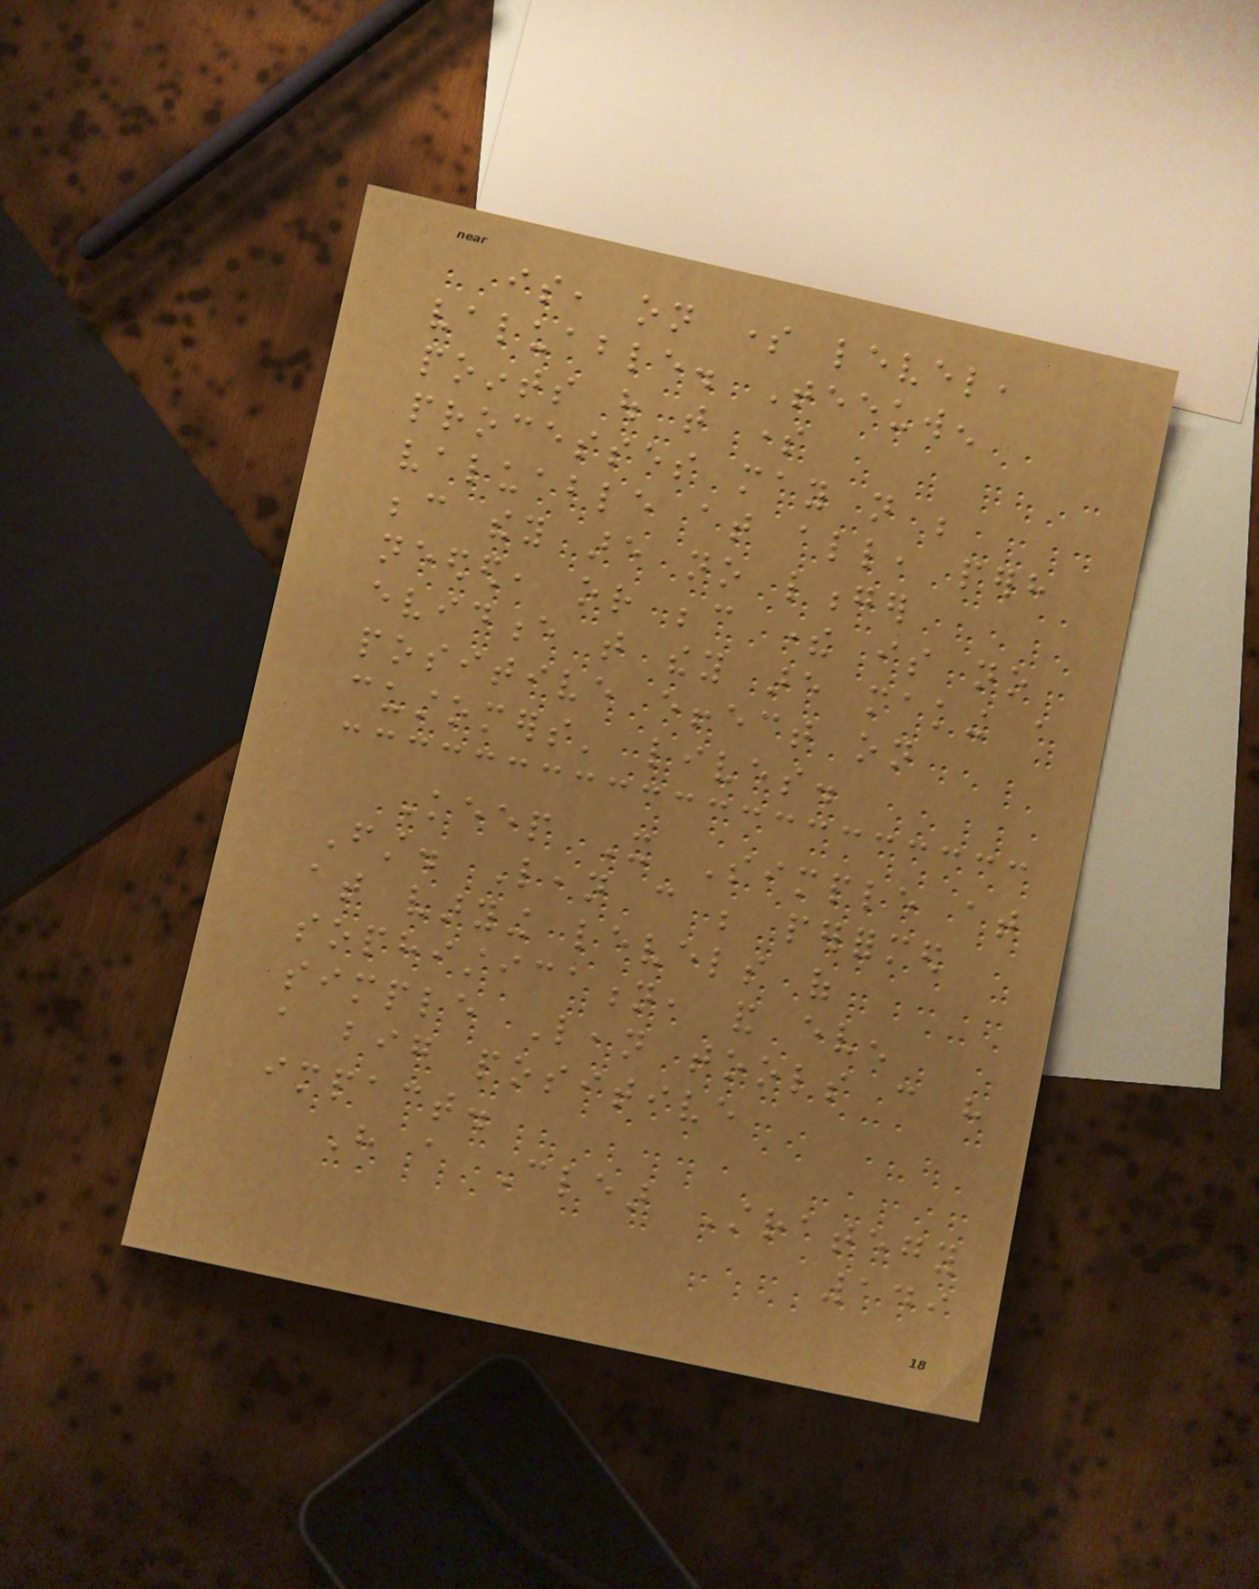is, on some level,
valuable. Teeuwen
points out that some
processes may not be
valuable at all, perhaps
because they are no longer
needed, or because there is no
evidence that they are making a
positive effect on
customers' lives.
Keep It Simple at
First. Lean can be performed
at varying levels of
sophistication, and even
simple Lean tools can have
a big positive
impact.
Have a Clear Strategy
149
